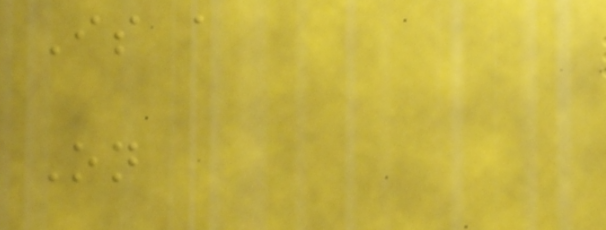Is a
On
